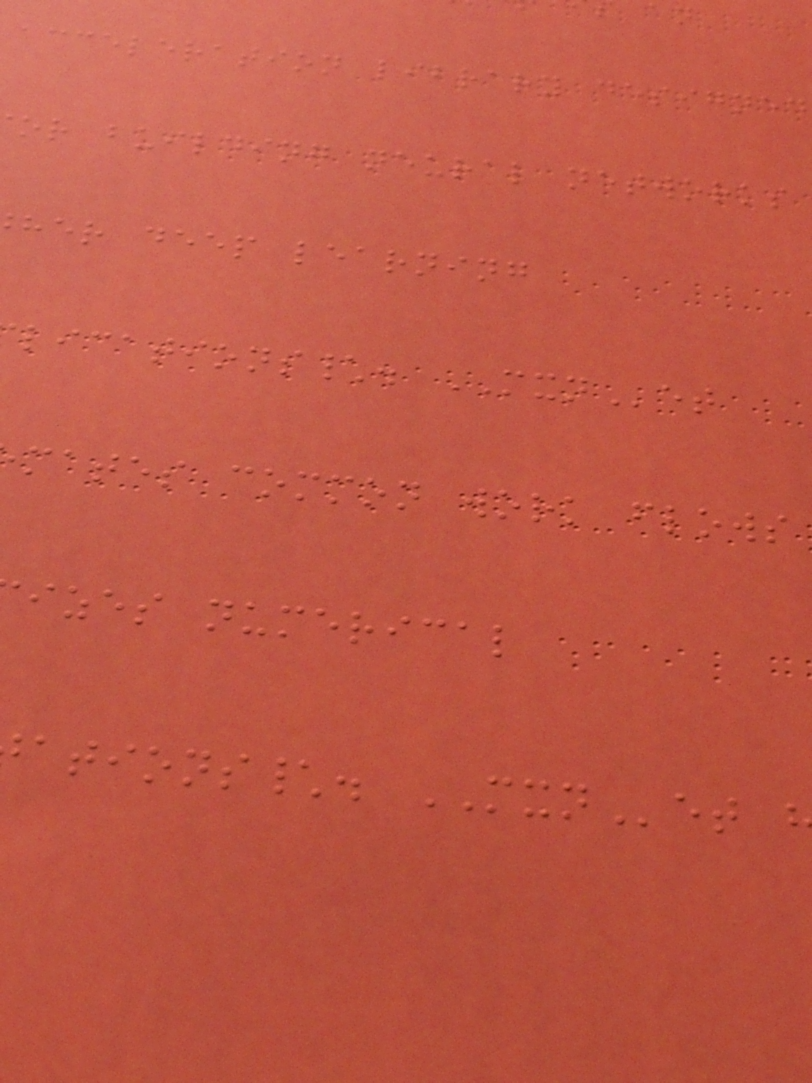acceleration library designed
or building neural networks
her deep learning
lications\. MXNet
mates common work flows
izes numerical
ations\. MXNet
